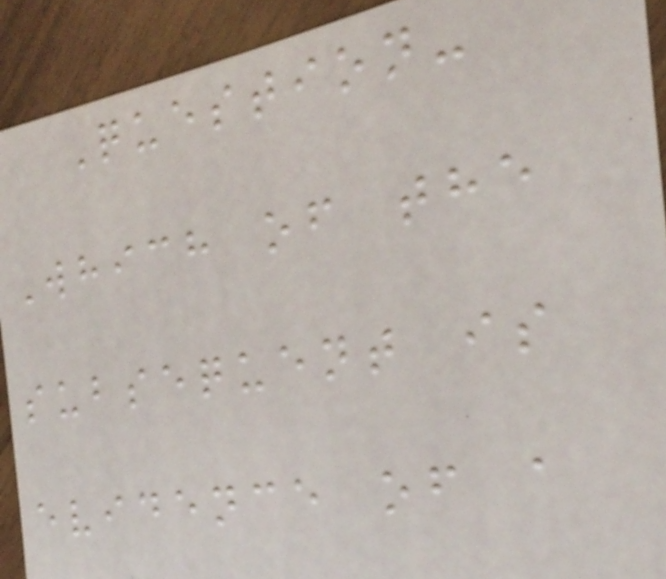Question-
Which of the
subsequent is
evidence of a
